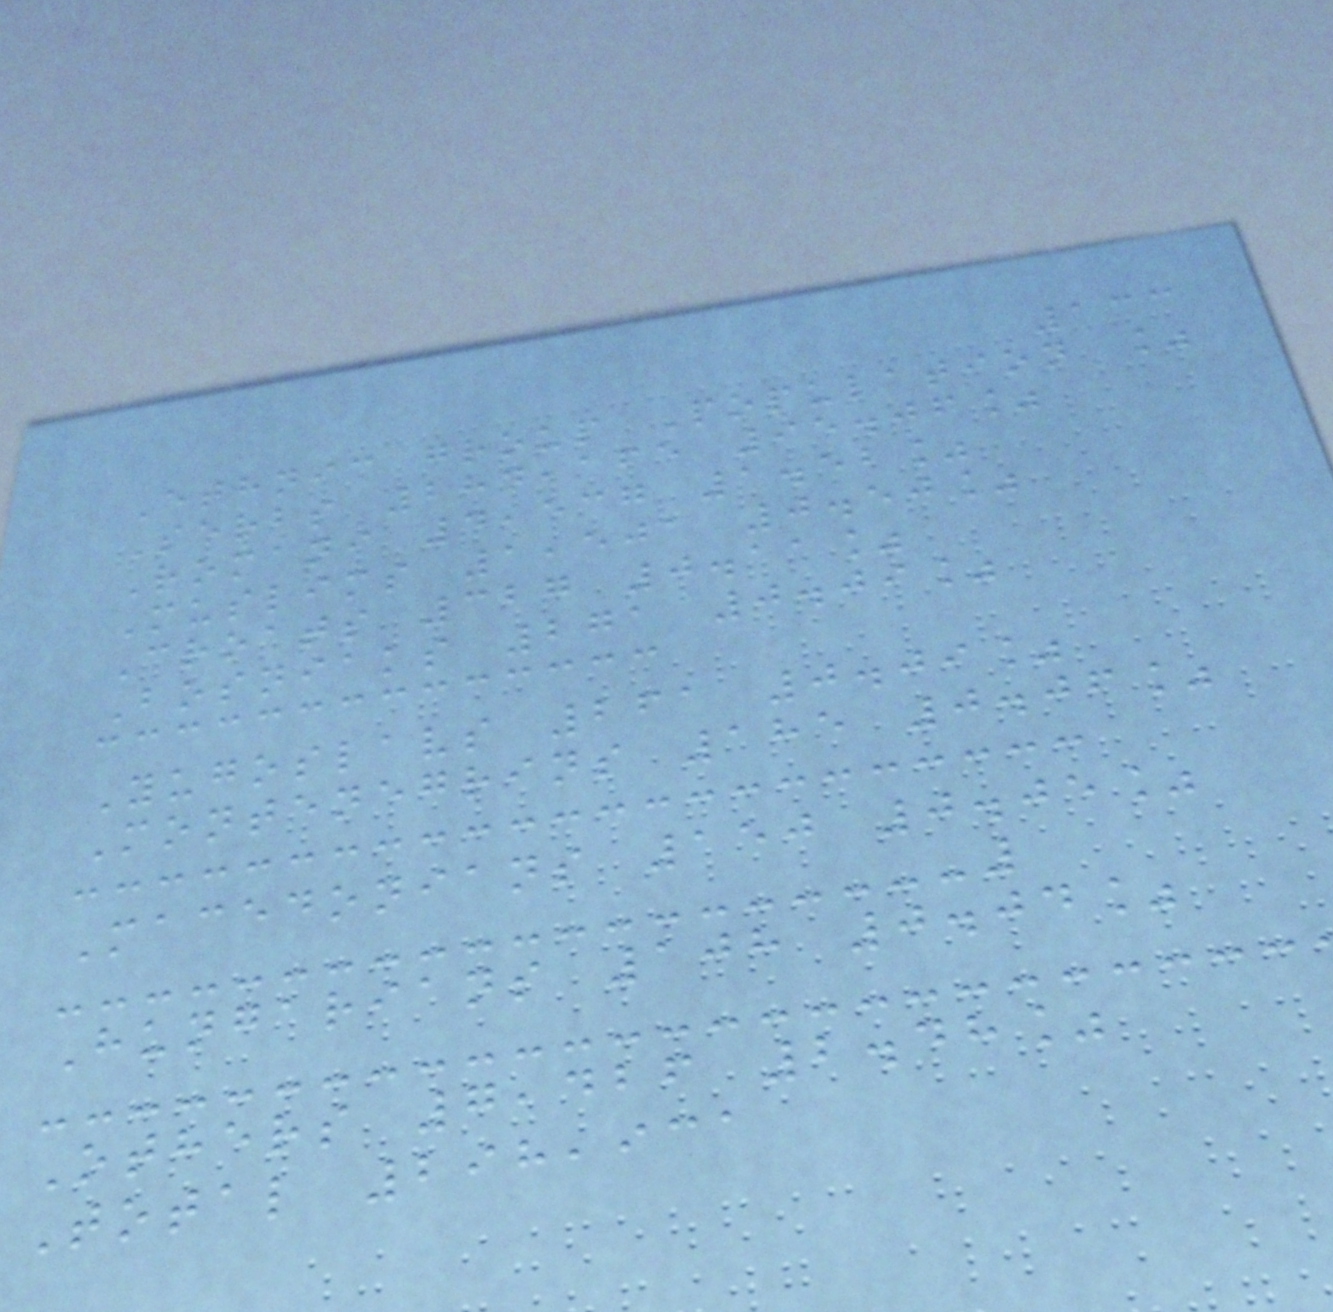133
Ethnic group Population %
Serbs 284,165 95.06%
Romani 4,537 1.52%
Muslims 1,501 0.50%
Croats 327 0.11%
Bosniaks 271 0.09%
Yugoslavs 261 0.09%
Montenegrins 185 0.06%
Macedonians 150 0.05%
Hungarians 108 0.04%
Others 7,426 2.48%
Total 298,931
